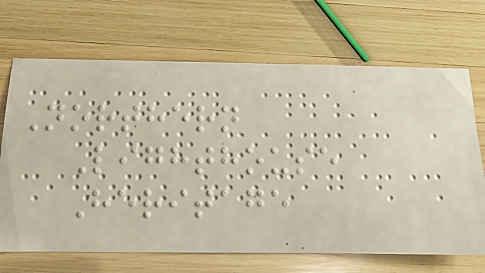Northern
Lighthouse
Heritage
